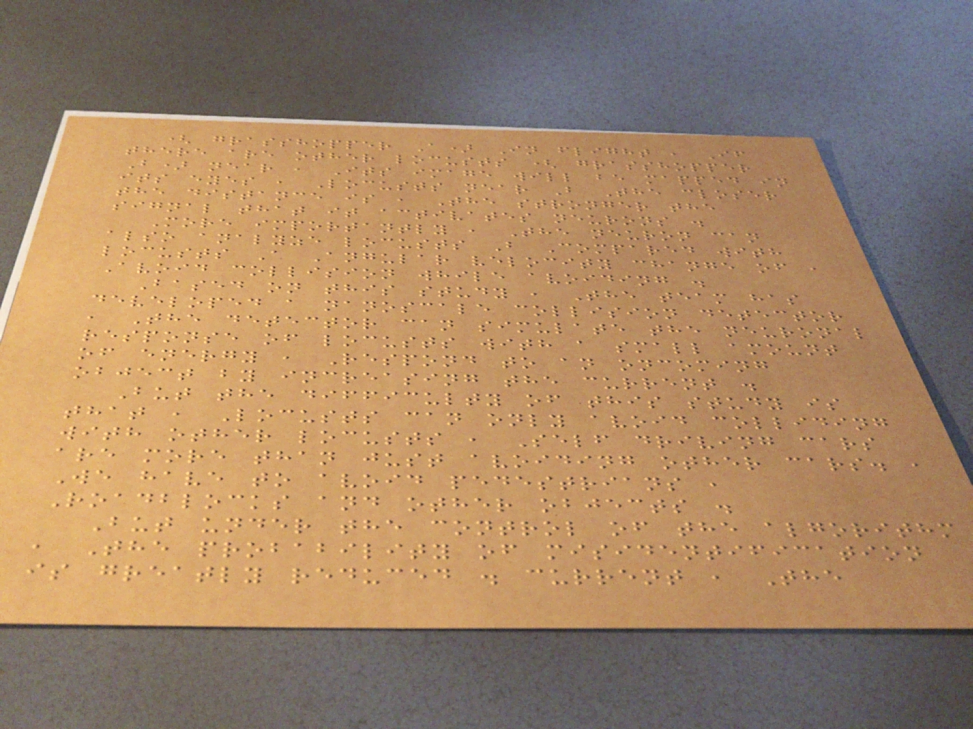( grasshopper A) In flight , If
there are other locusts ( grasshopper
B) near , Its image will be mapped in
its eyes , Locusts near B The closer
the distance is , The stronger the
signal that it activates neurons .
More importantly , The neuron can
also analyze locusts B Compared with
locusts A Angular velocity change of ,
Avoid collision while avoiding .
Based on this study , The team has
developed a nanoscale collision detector
, The detector can simulate the neuronal
response of locusts with a small amount
of energy , Respond to an oncoming
object by increasing the current .
But the difficulty of this study is
that , Locusts can only avoid colliding
with other locusts , Self driving cars
are more than just avoiding other cars. ,
We have to avoid pedestrians ,
Roadblocks and other objects .
But under the control of the algorithm
, The probability of misidentification
is greatly reduced . current , The
